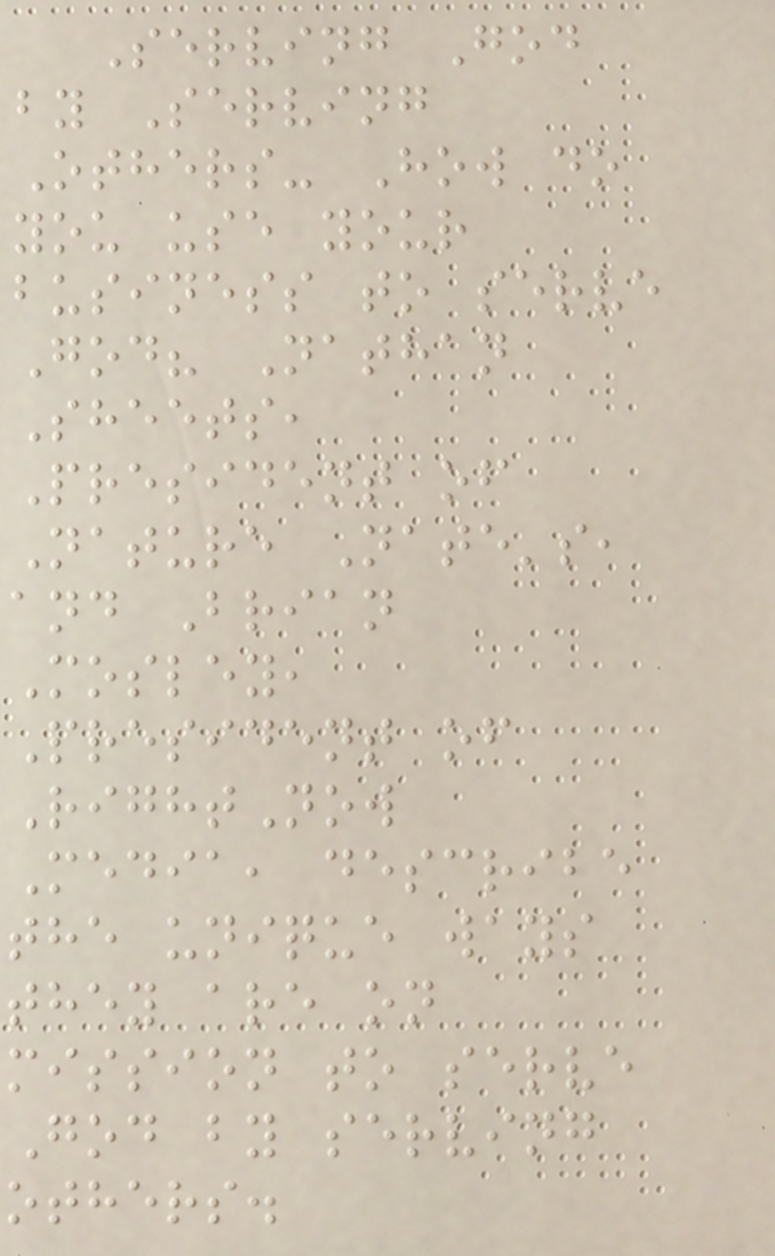Serving God
by Serving
Others- How do
you use your
business to serve
God? Nathan
Sheets,
President of
Nature Nate's,
and Brian
Mosley,
President of
RightNow
Media, describe
the unique ways
they are on
mission to serve
God by serving
others.
